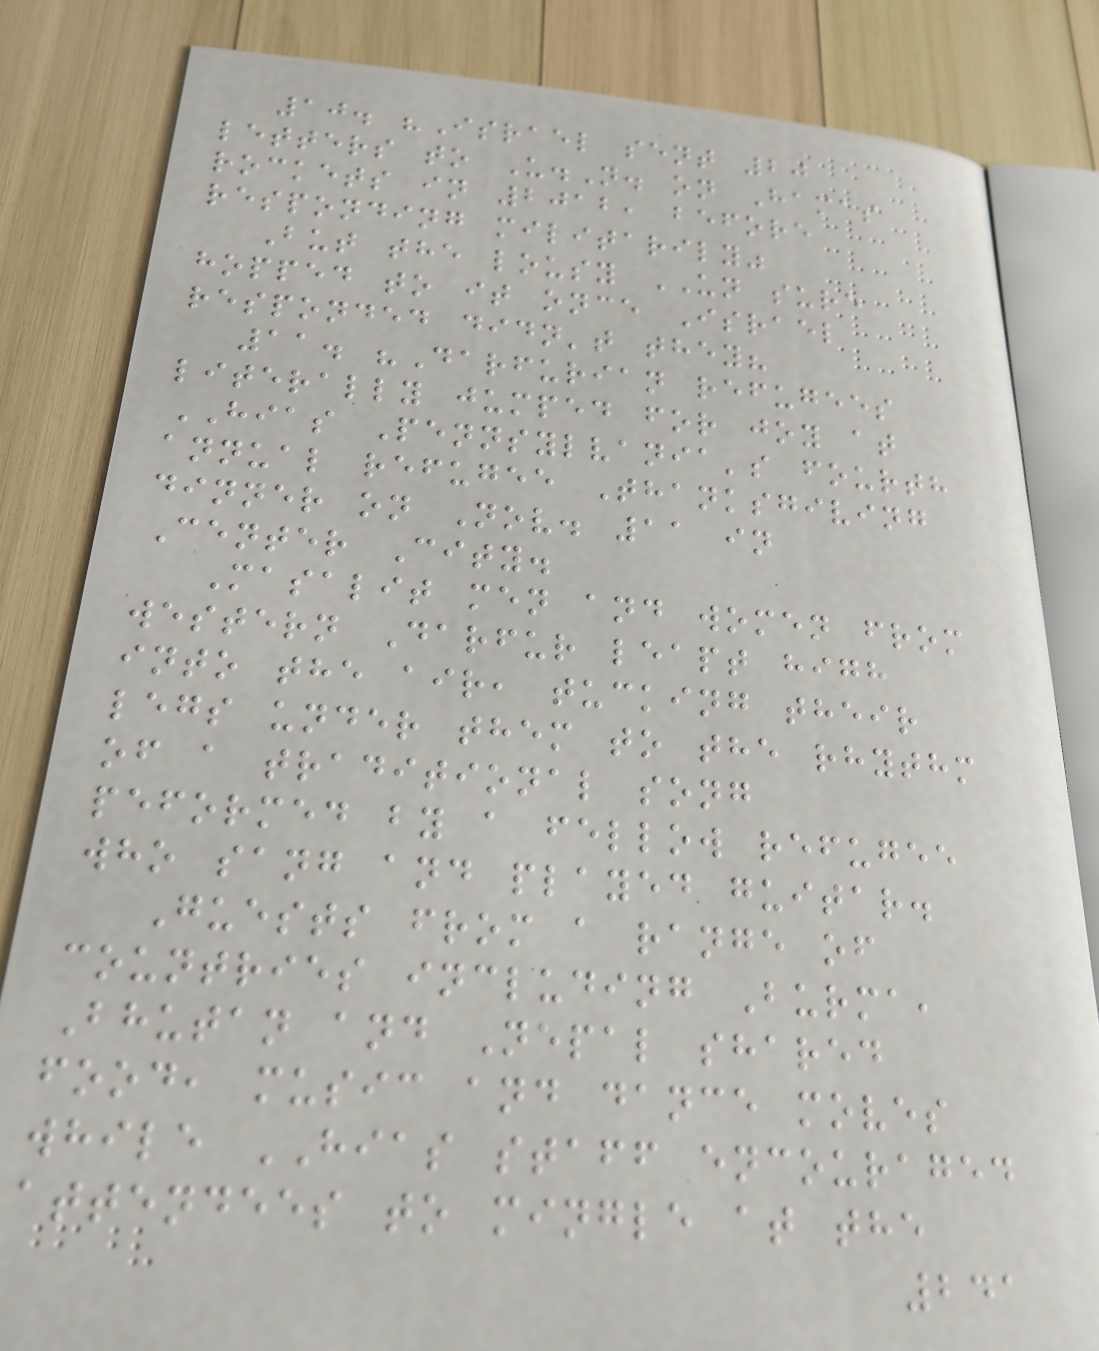10. "Israel sent 20
letters to U.N. on Hamas
rockets in 2012, before
responding militarily"
But the lousy UN sure
hopped to it once Israel
responded didn't they?
11. "Darfurian refugees
literally jumped for joy at
HIAS Pennsylvania's fourth
annual refugee Thanksgiving
dinner on Nov. 11 in
Center City.
Masalit men and women from
western Darfur leapt high
into the air, tucking their
legs under them to the rhythm
of a traditional song
peformed by a fellow refugee
who sang and played guitar.
Guests from a range of
countries including Burma,
Bhutan and Nepal shared
food, music and dance moves
while HIAS staff encouraged
attendees to mingle at the
241
